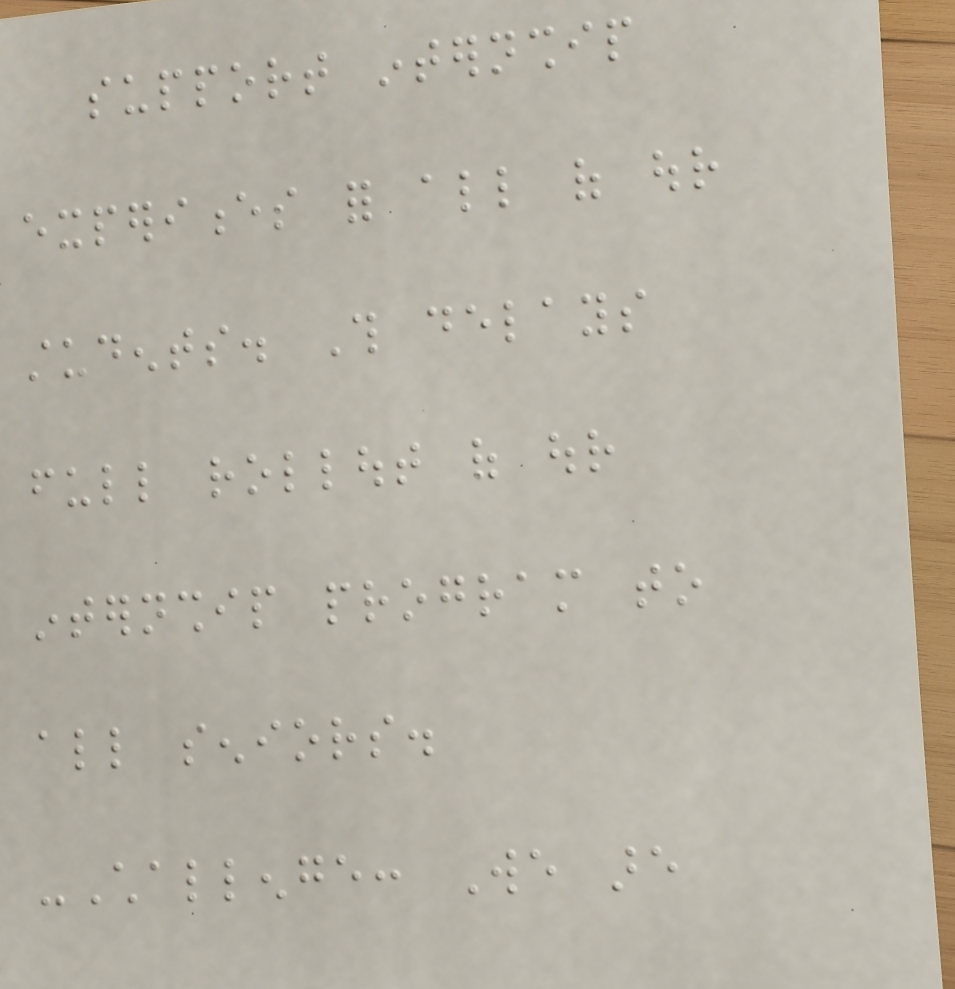support internship
experiences for all of our
students. This delays
full rollout of our
internship program to
all seniors.
-Challenge: We are
